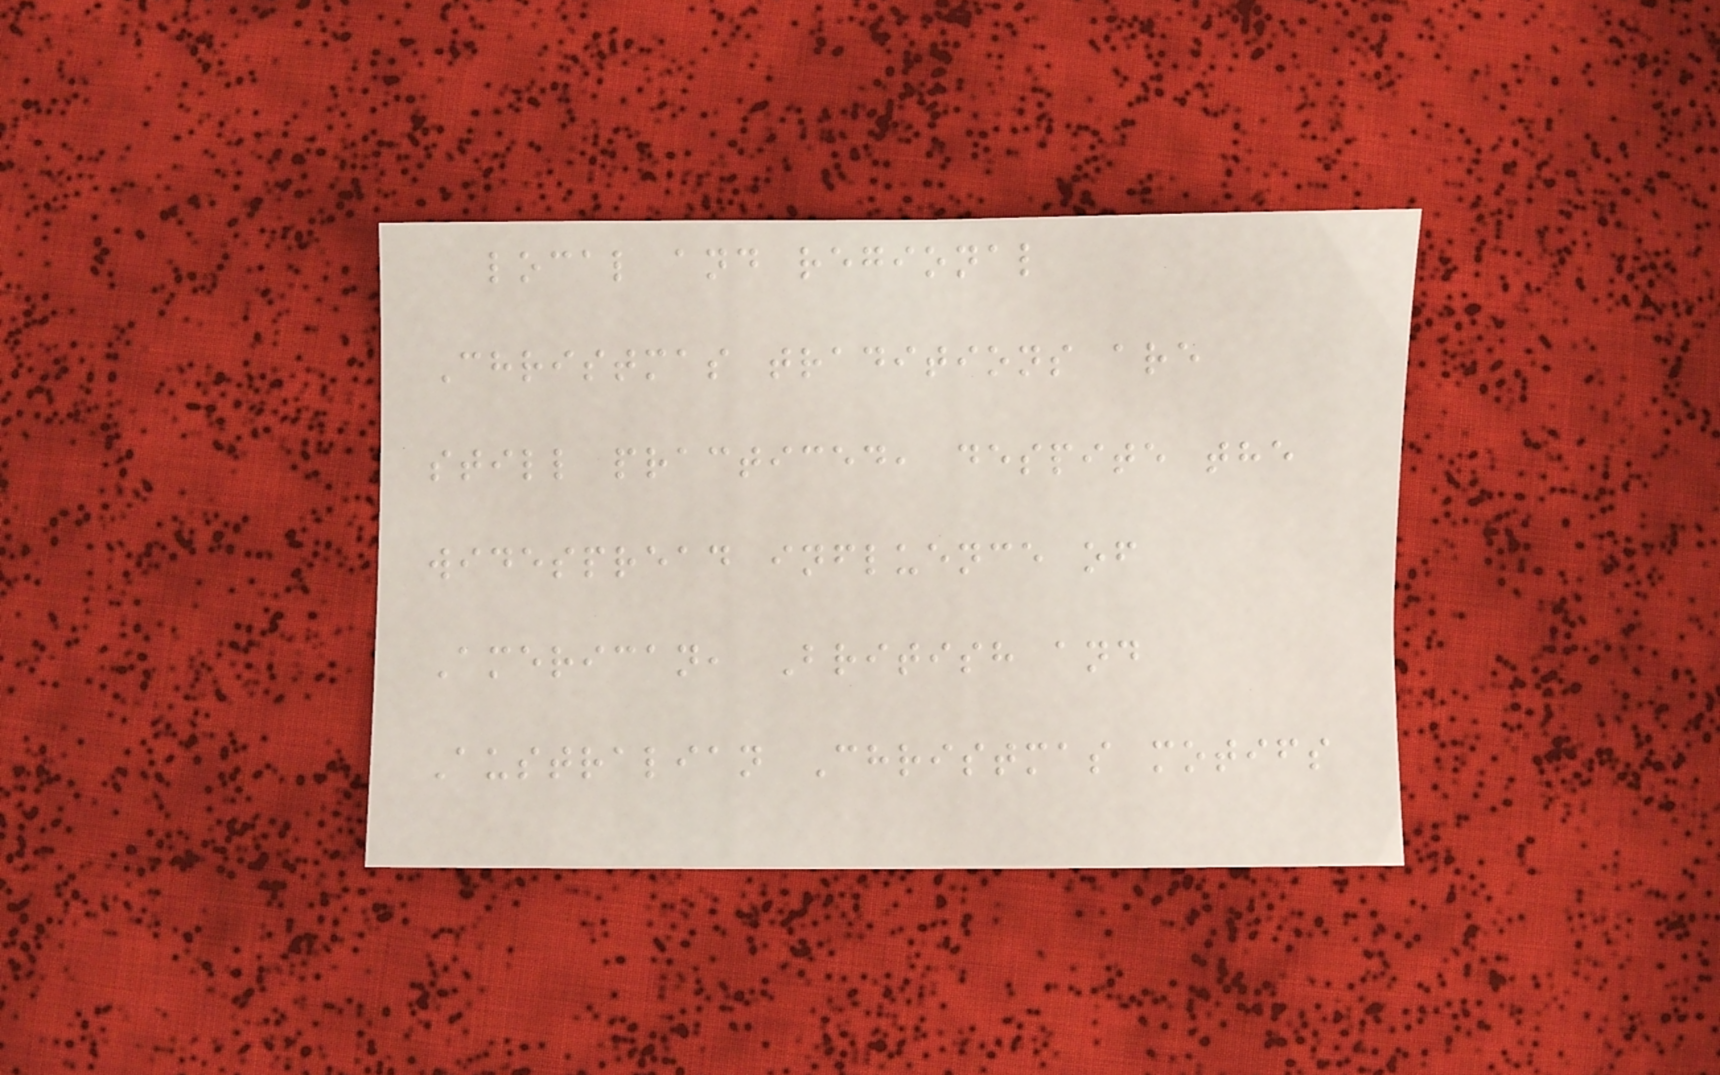local and regional
Christmas traditions are
still practiced, despite the
widespread influence of
American, British and
Australian Christmas motifs
